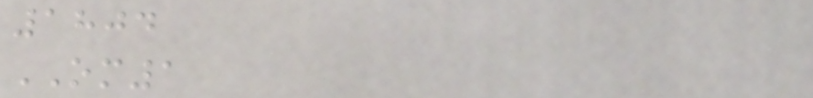1804
OM1
